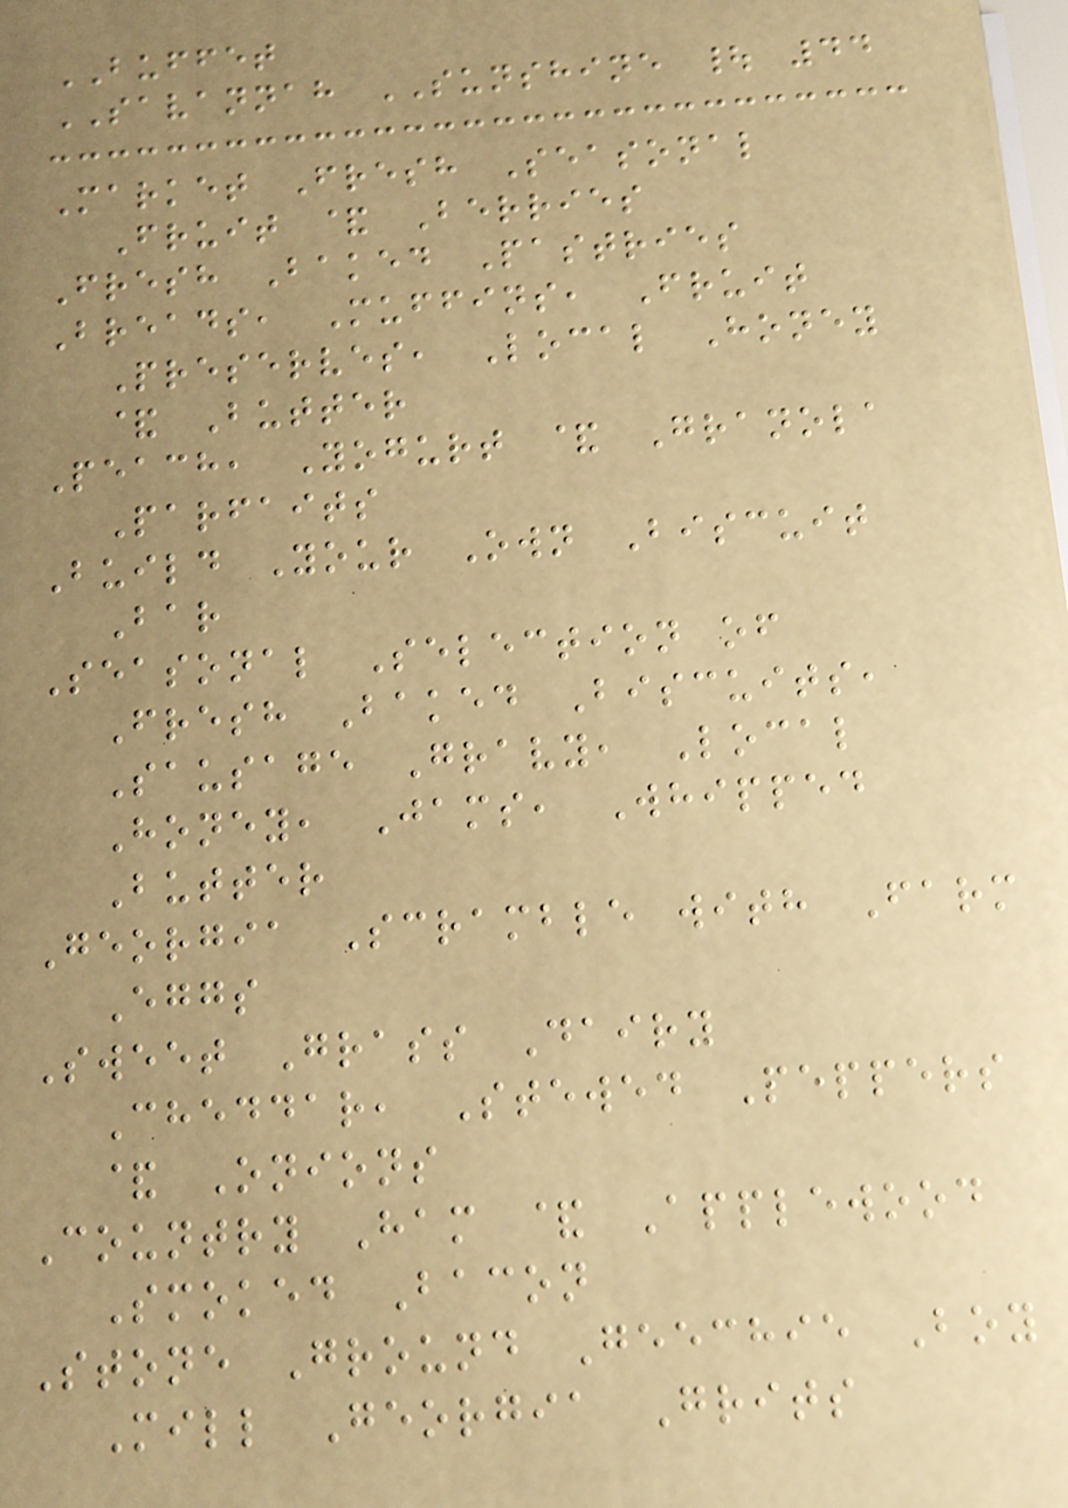BUFFET
SAVANNAH SUNSHINE | 44
Market Fresh Seasonal
Fruit & Berries
Fresh Baked Pastries
Breads, Muffins, Fruit
Preserves, Local Honey
& Butter
Peach, Yogurt & Granola
Parfaits
Build Your Own Biscuit
Bar
Seasonal Selection of
Fresh Baked Biscuits,
Sausage Gravy, Local
Honey, Jams, Whipped
Butter
Georgia Scramble with Farm
Eggs
Sweet Grass Dairy
Cheddar, Stewed Peppers
& Onions
Country Ham & Applewood
Smoked Bacon
Stone Ground Geechie Boy
Mill Georgia Grits
